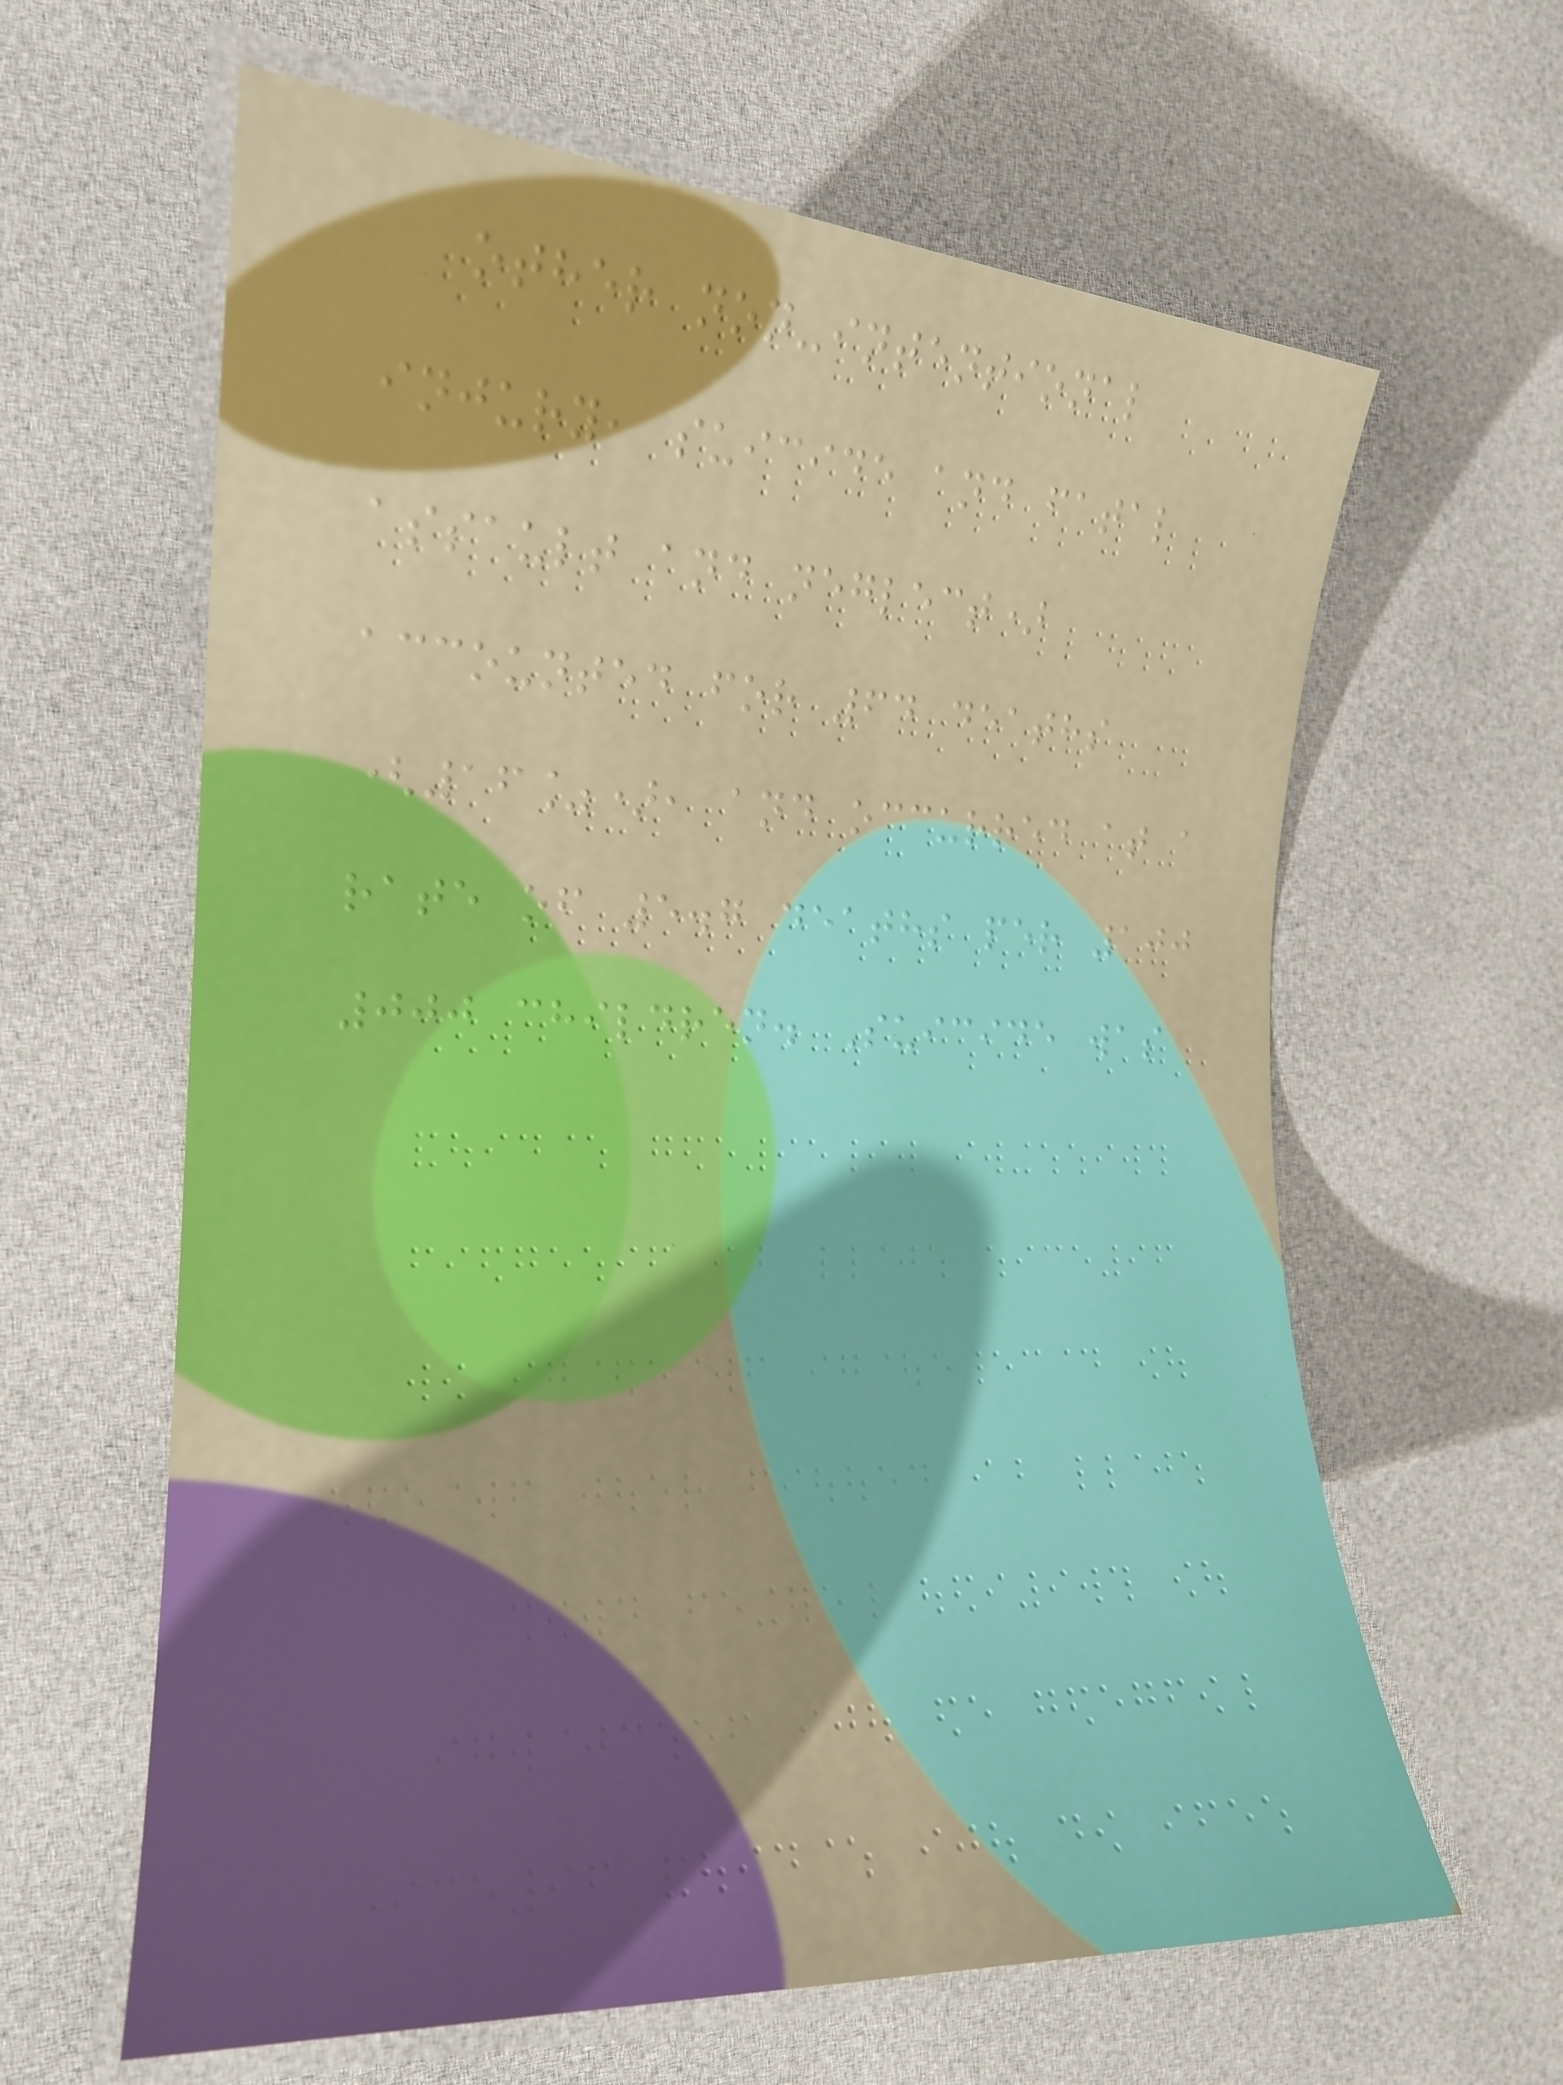other non-intentional
injury, suicide and fatal
assault and neglect)
accounted for 64 deaths
(16%), and occurred at a
rate of 5.7 deaths per 100
000 children. Suicide was
